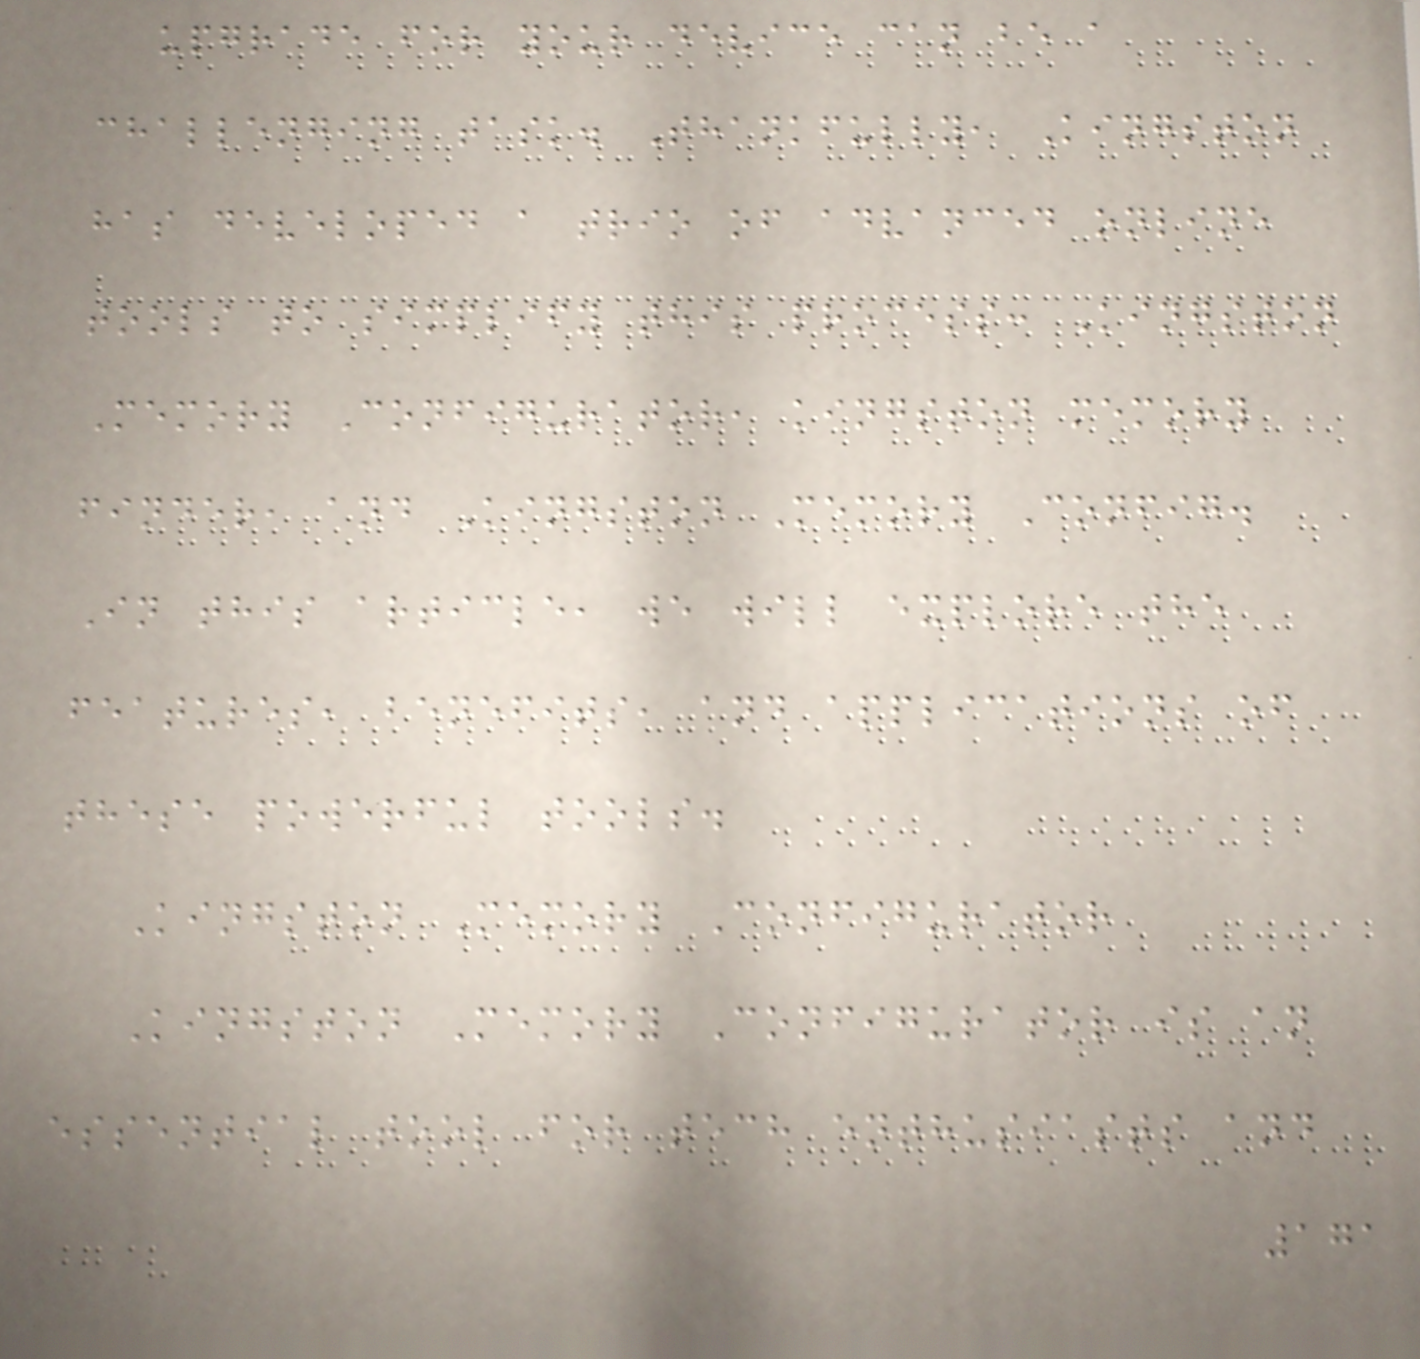upgrade for your device can be a
challenging task. Thankfully, Kingston
has developed a trio of advanced online
tools to simplify this process: Kingston
Memory Configurator, kingston memory
finder, and Kingston Memory Config.
In this article, we will explore the
features, benefits, and applications of
these powerful tools.
Kingston Memory Configurator
Kingston Memory Configurator is an
essential tool for tech enthusiasts and
171
